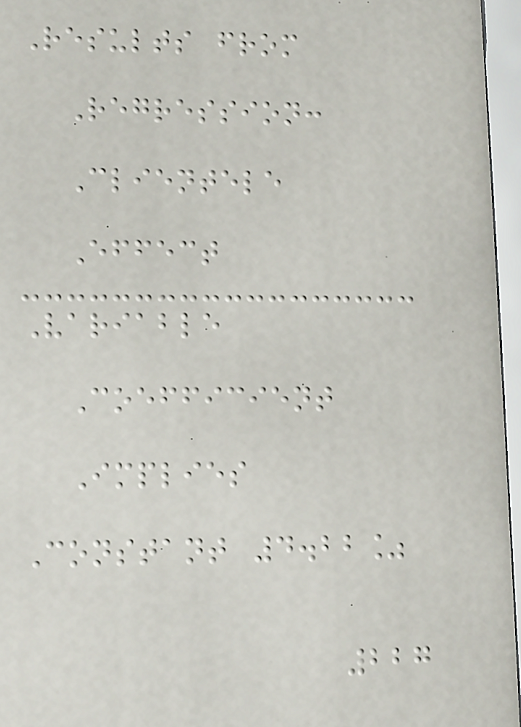Results from
Regression:
Clientele
Effect
Variable
Coefficient
Implies
Constant 4.22%
227
